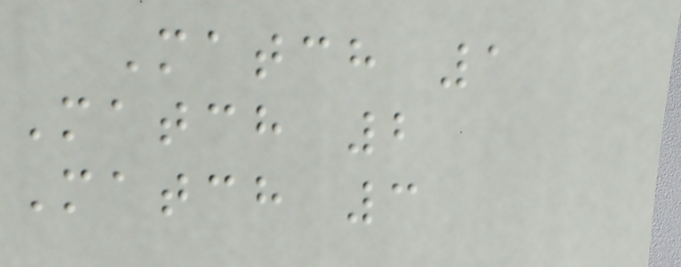Match 1
Match 2
Match 3
